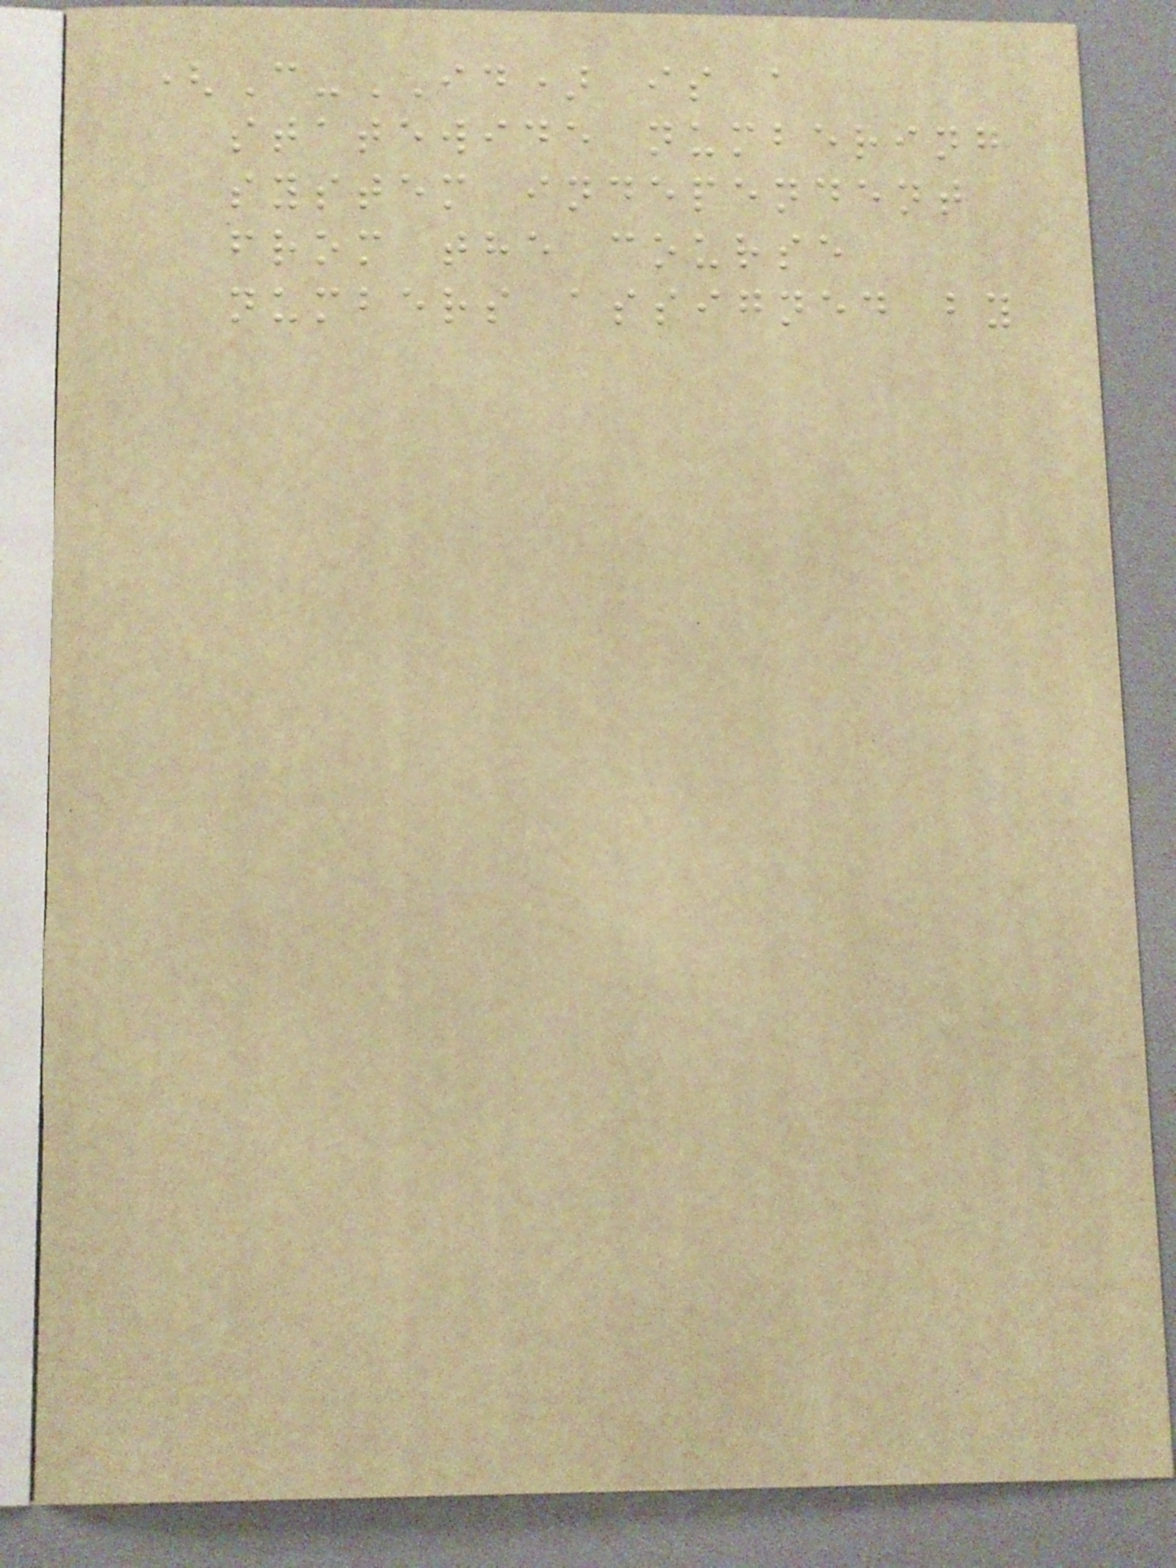(C-ID) is a
statewide numbering
system independent
from the course
numbers assigned by
